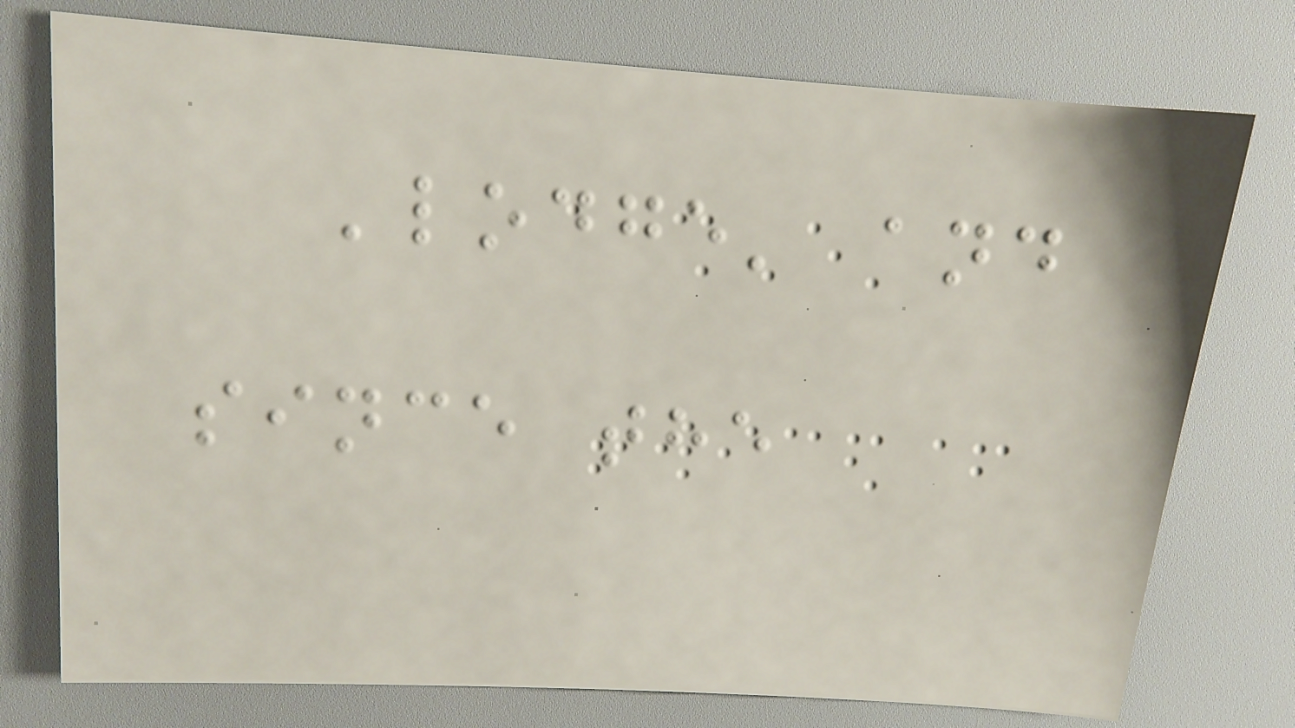'lodge' and
since the
